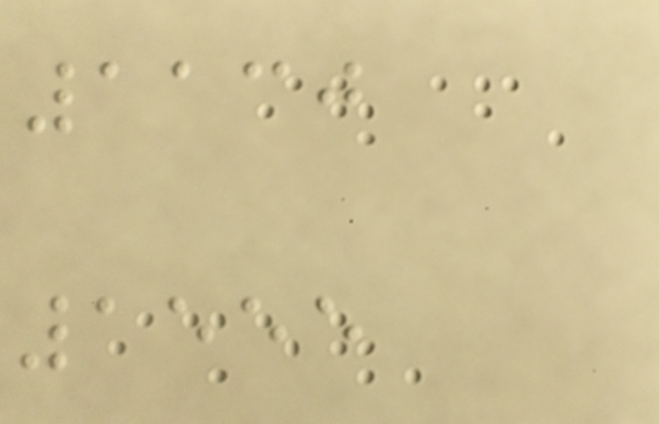1130
1555
